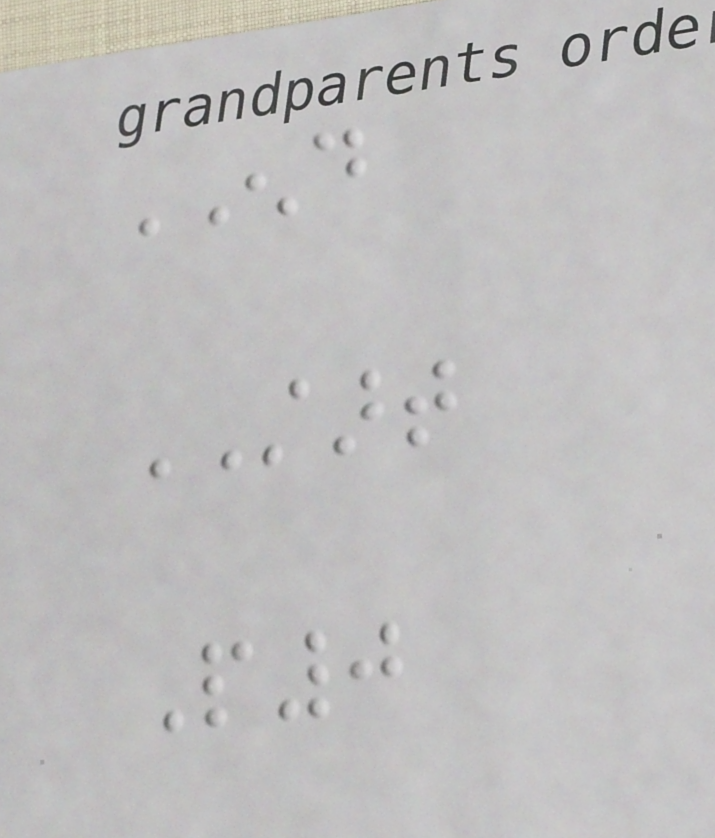END
START
P0
